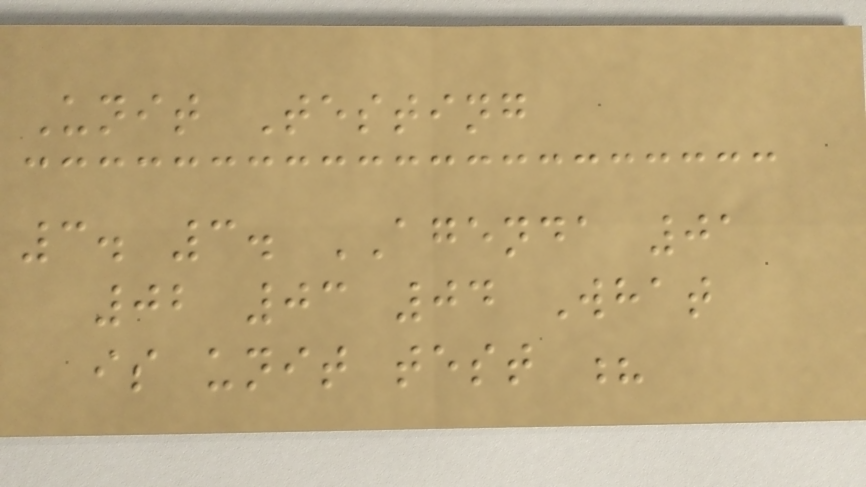Unit Testing
3. 3. AGENDA 01
02 03 04 What
is unit test ?
